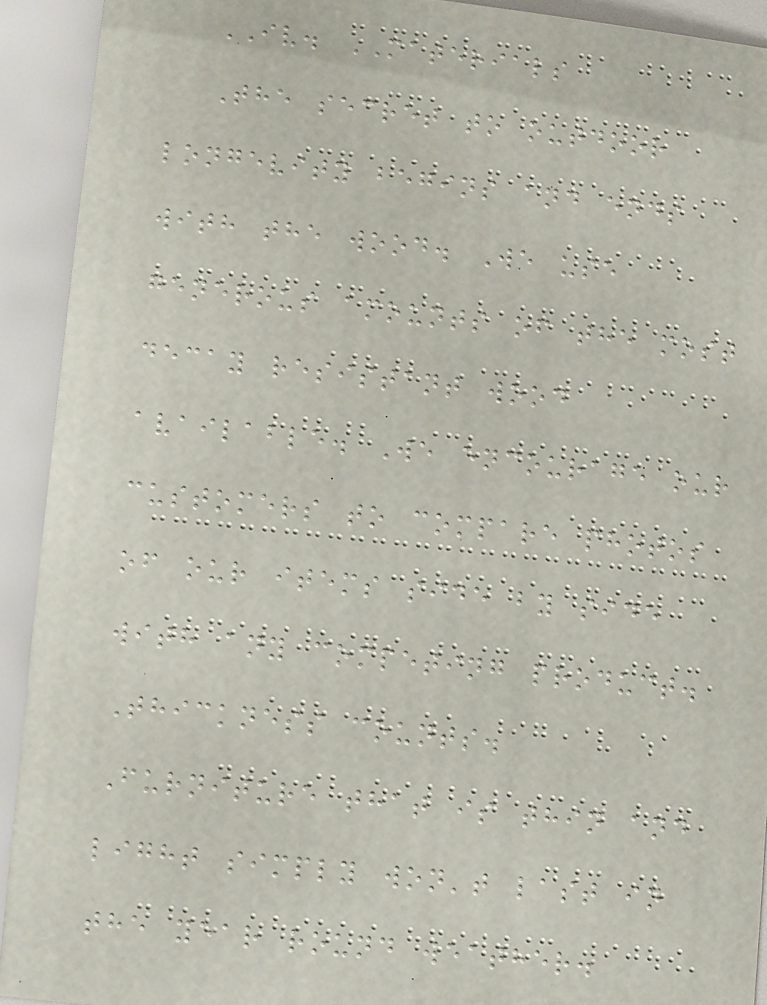IV. MATERIALS
The secret to outdoor
longevity begins and ends
with the wood. We use
generous amounts of the most
decay resistant wood
available. We encourage our
customers to compare photos
of our items side by side
with any competing product.
Thickness counts.
Furniture that is thin and
light simply won't last in
the year round weather.
